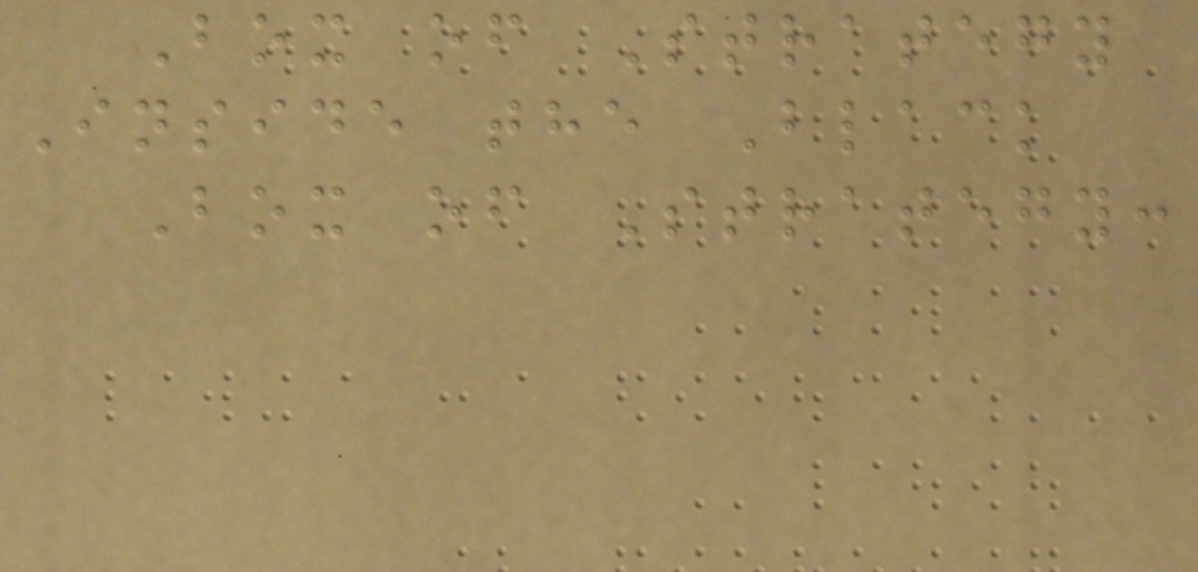Box of Strategy
Inside the Black
Box of Strategy:
